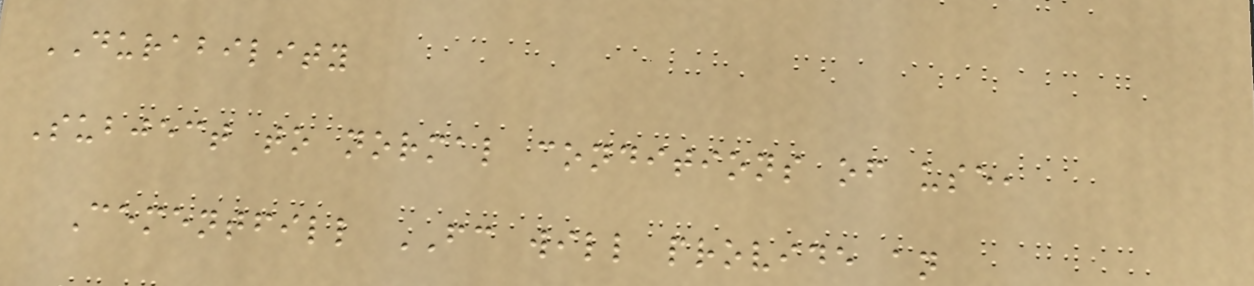DURABILITY
Subject to normal conditions of use,
Cementfill FC will provide an
